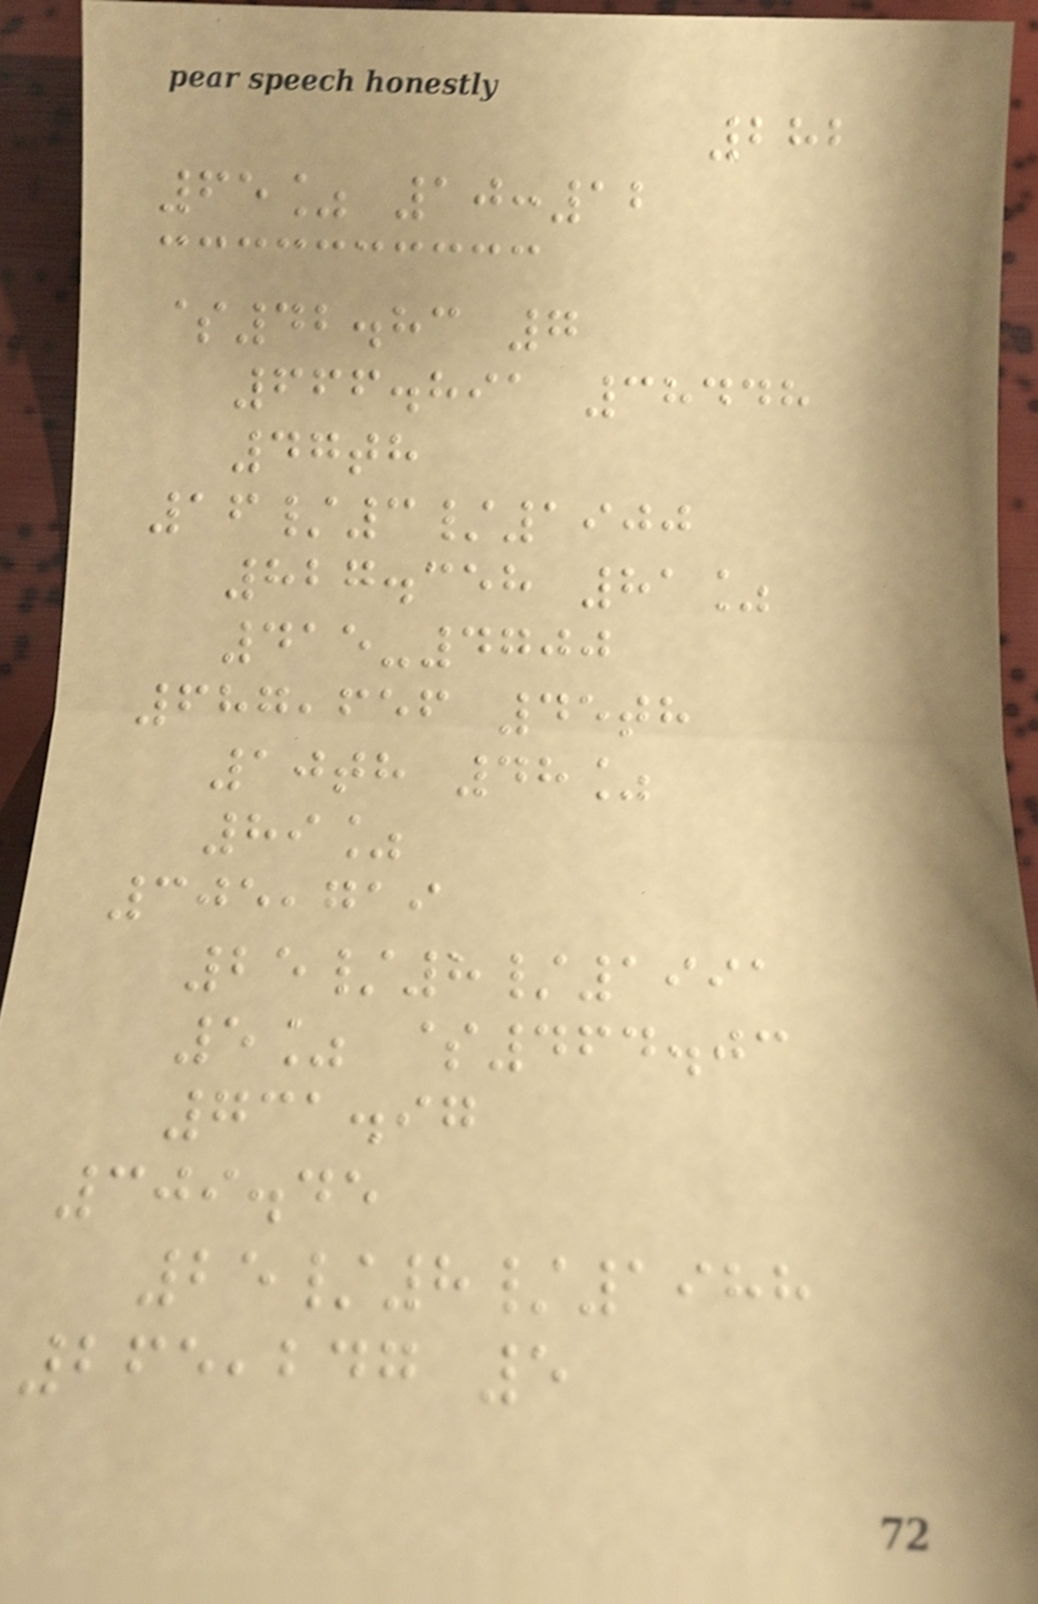282
65% 10:12
$42.83 7
666.891 38448
47th
16/3/1900
827.358 81%
415-4700
687,656 45th
10th 48%
89%
305,719
25/8/1991
5% $464.03
731.97
309.45
25/8/1988
265,247 5
